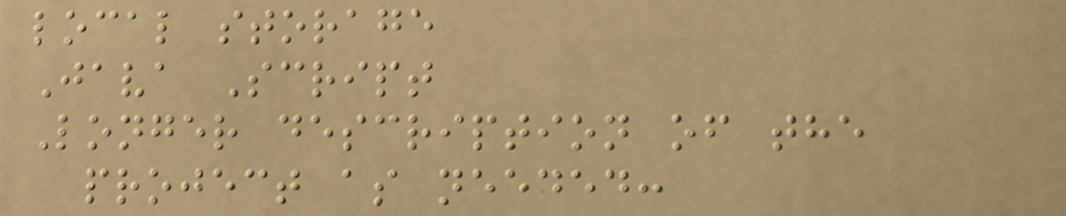local storage
Java Script
Longer description of the
project as needed:
